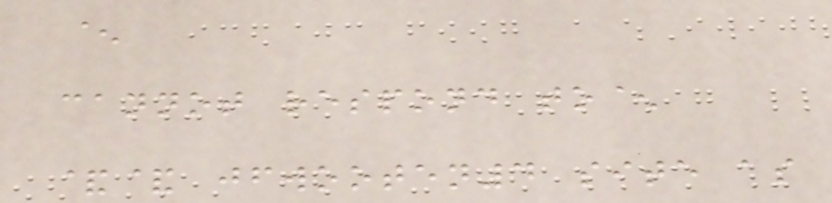^
cannot respond to^
&& jfwooten4 site as
